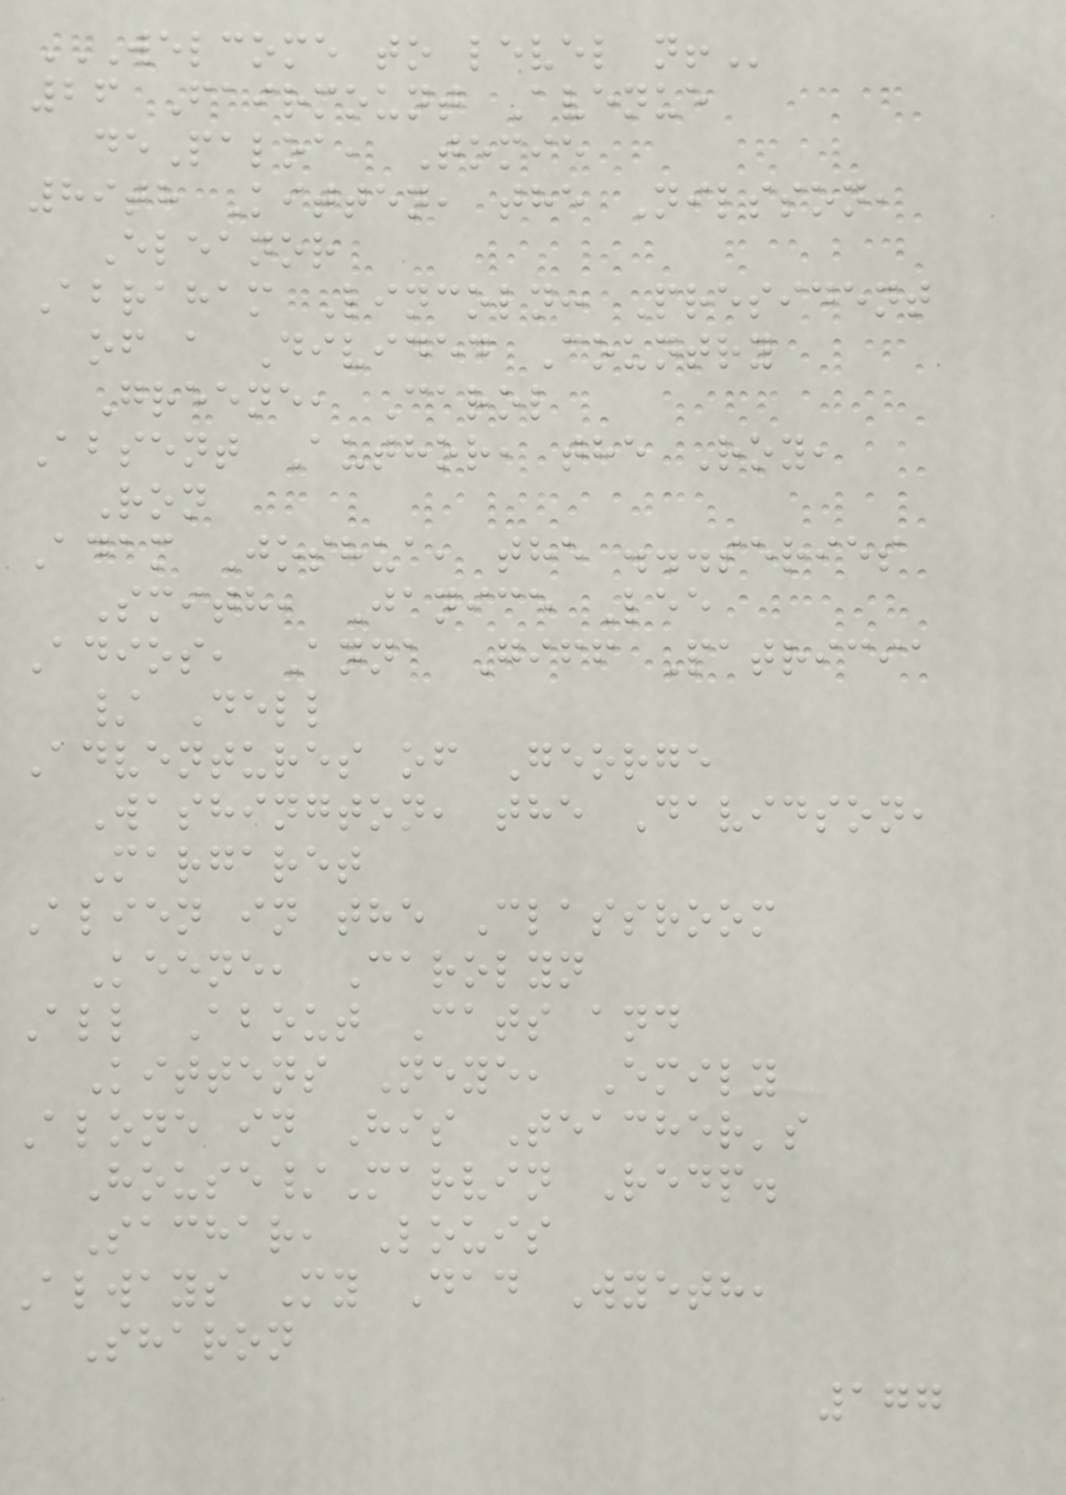WELCOME TO LEVEL N!
26 Fairmount Avenue
dePaloa, Tomie
89th Kitten, the Nilsson,
Eleanor
Abraham Lincoln: President
of a Divided Country
Greene, Carol
Absent Author, the Roy,
Ron
Adam Joshua, the ...series
Smith, Janice Lee
Adios, Anna Giff Patricia
/ Dell
Adventures of George
Washington, the Davidson,
Margaret
Alien in the Classroom
Keene, Carolyn
All About Cats and
Kittens Neye, Emily
Alone in His Teacher's
House/Marvin Redp.
Sachar, Louis
Always My Dad Wyeth,
Sharon
177
